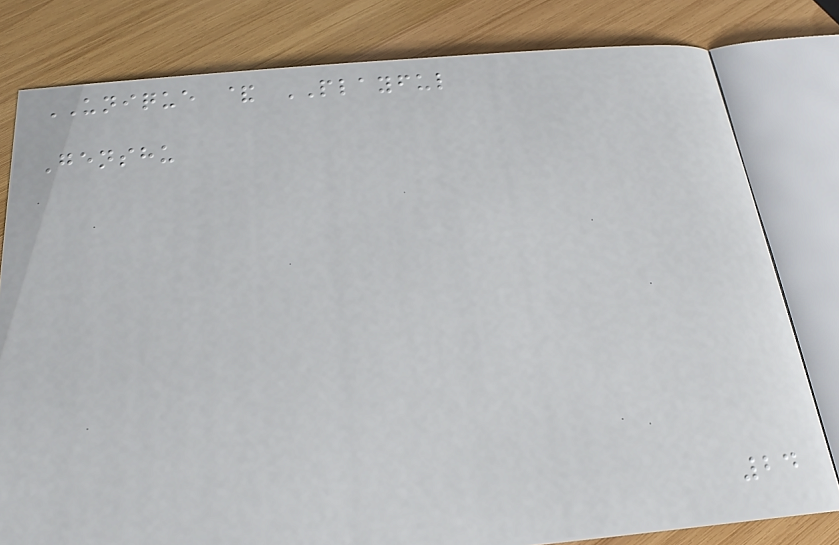UNIQUE & PLAYFUL
Genshu
24
